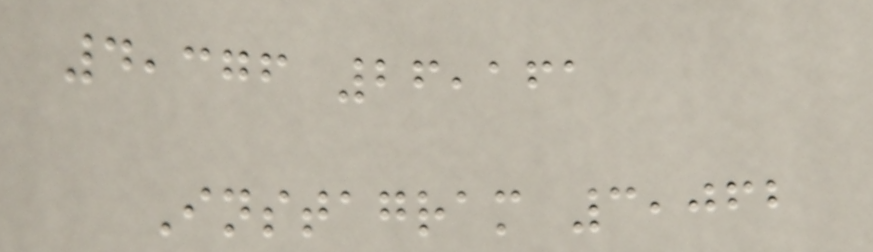4,376 26,161
Instagram 3,062
